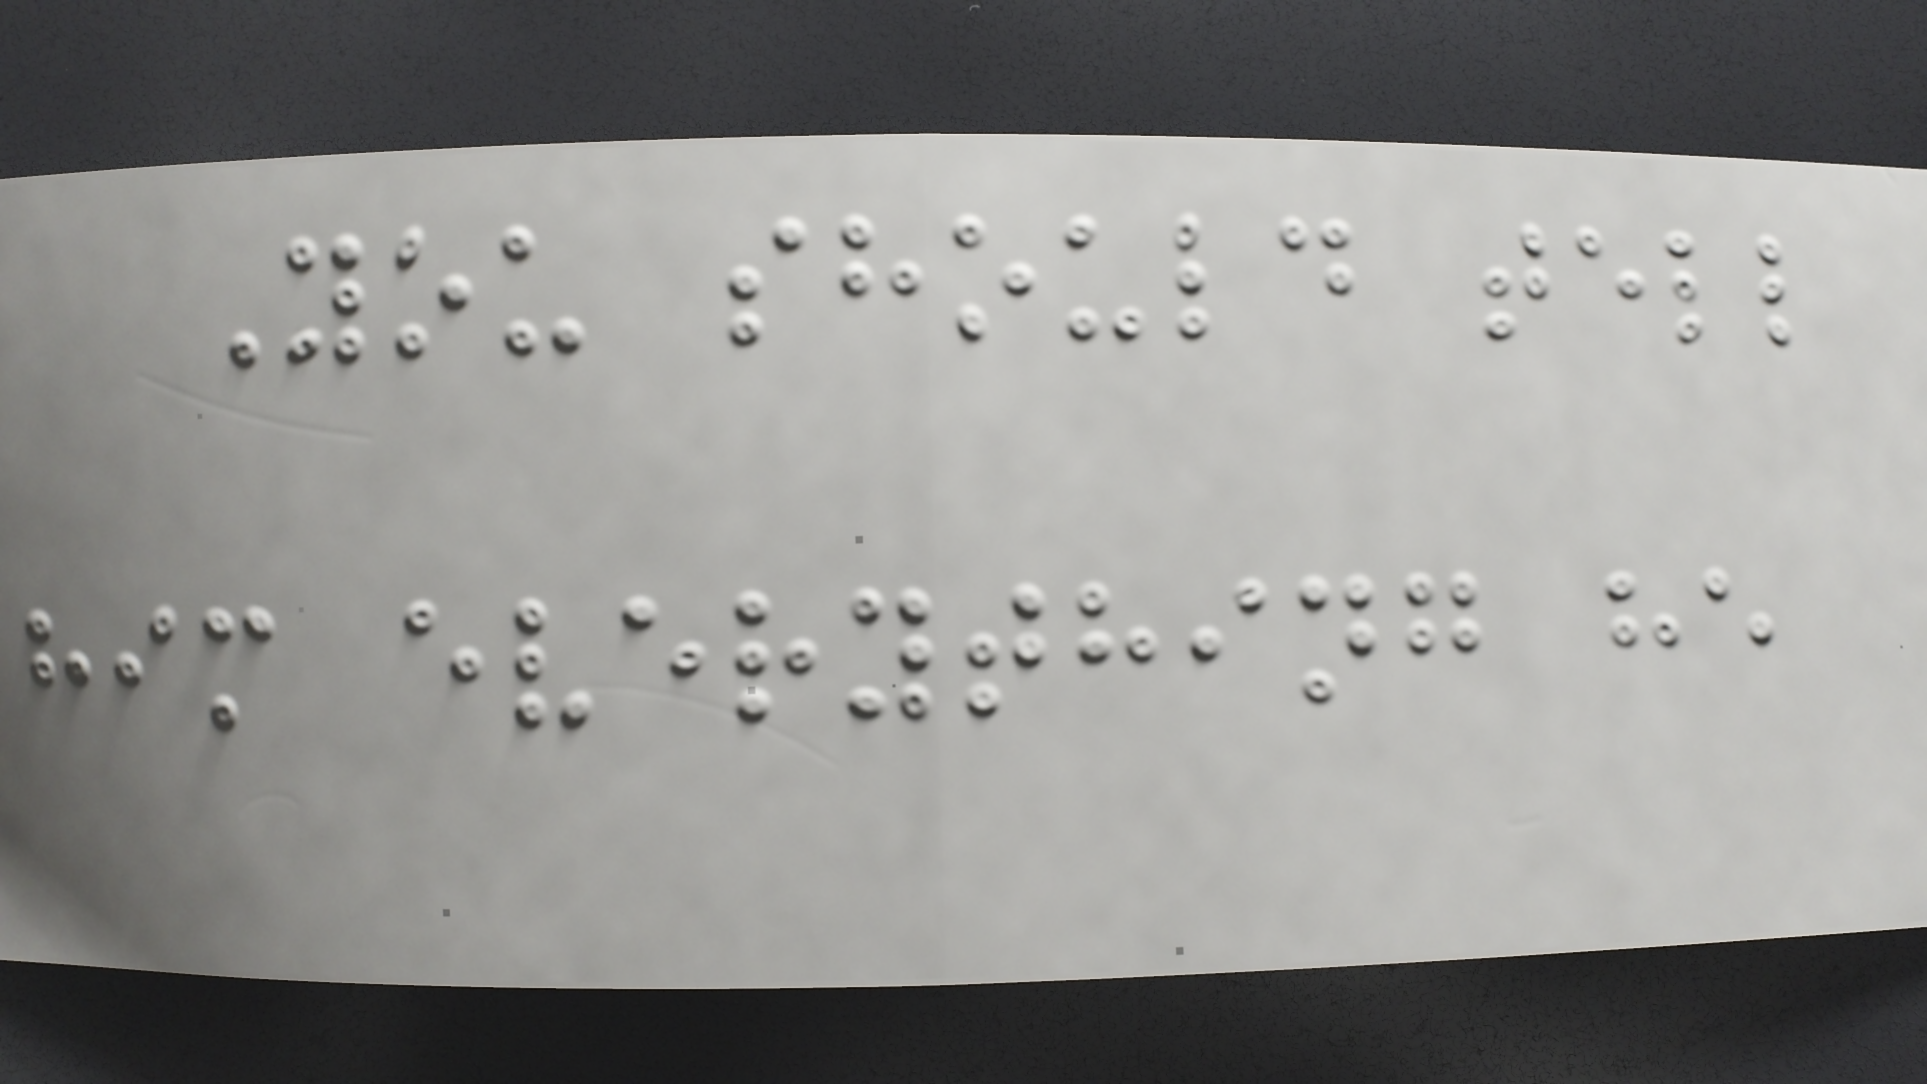You should tell
him everything he
